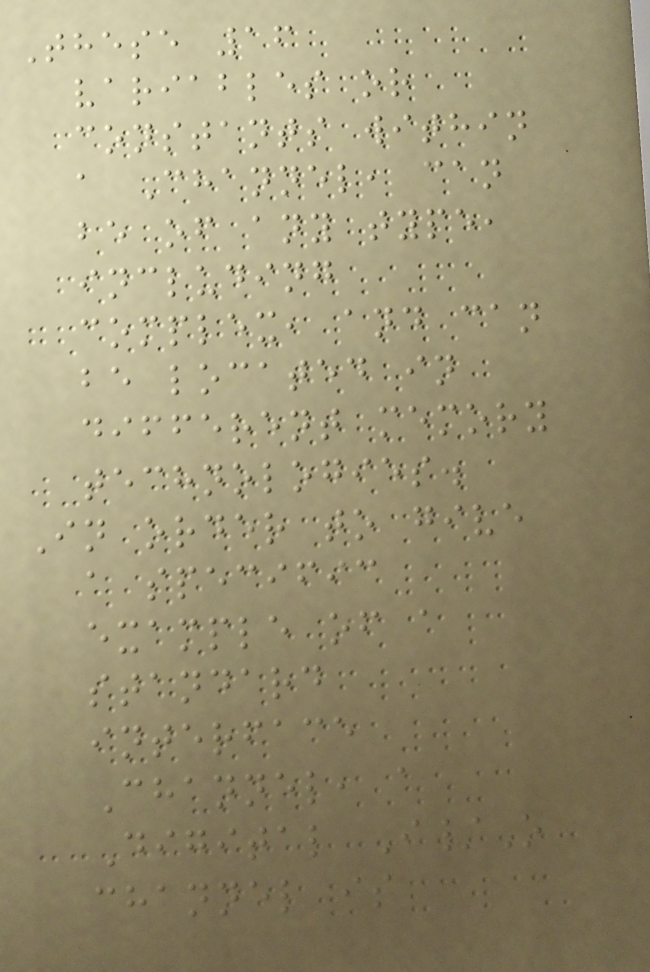These 16
variables or
constants within
a Channel, can
be of any type,
including
complex, and can
be located in
different memory
technologies.
In order to give
a specific
example of a
standard
interface
Channel, a
Digital I/O
channel is
